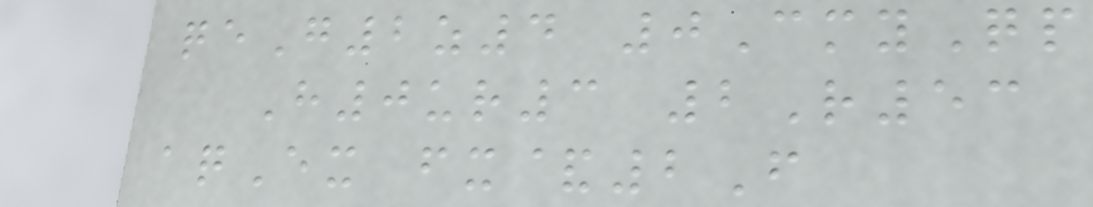qeG2z4 0CmyQp
H0ur3 2R53
aqEx fx&2F
